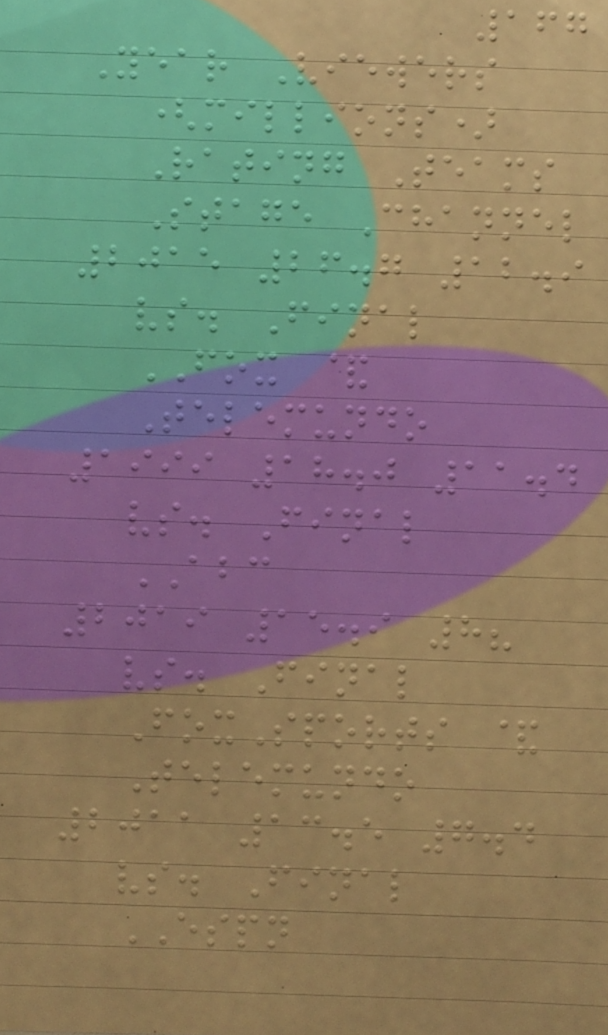167
Year Viewers
(millions)
Rating Teams
Stage Channel
2015 26.7 12.9
vs. Final
FOX &
Telemundo
1999 18.0 11.4
vs. Final
ABC
2019 15.9 8?
vs. Final
FoxSports &
Telemundo
2011 13.5 7.4
vs. Final
ESPN
